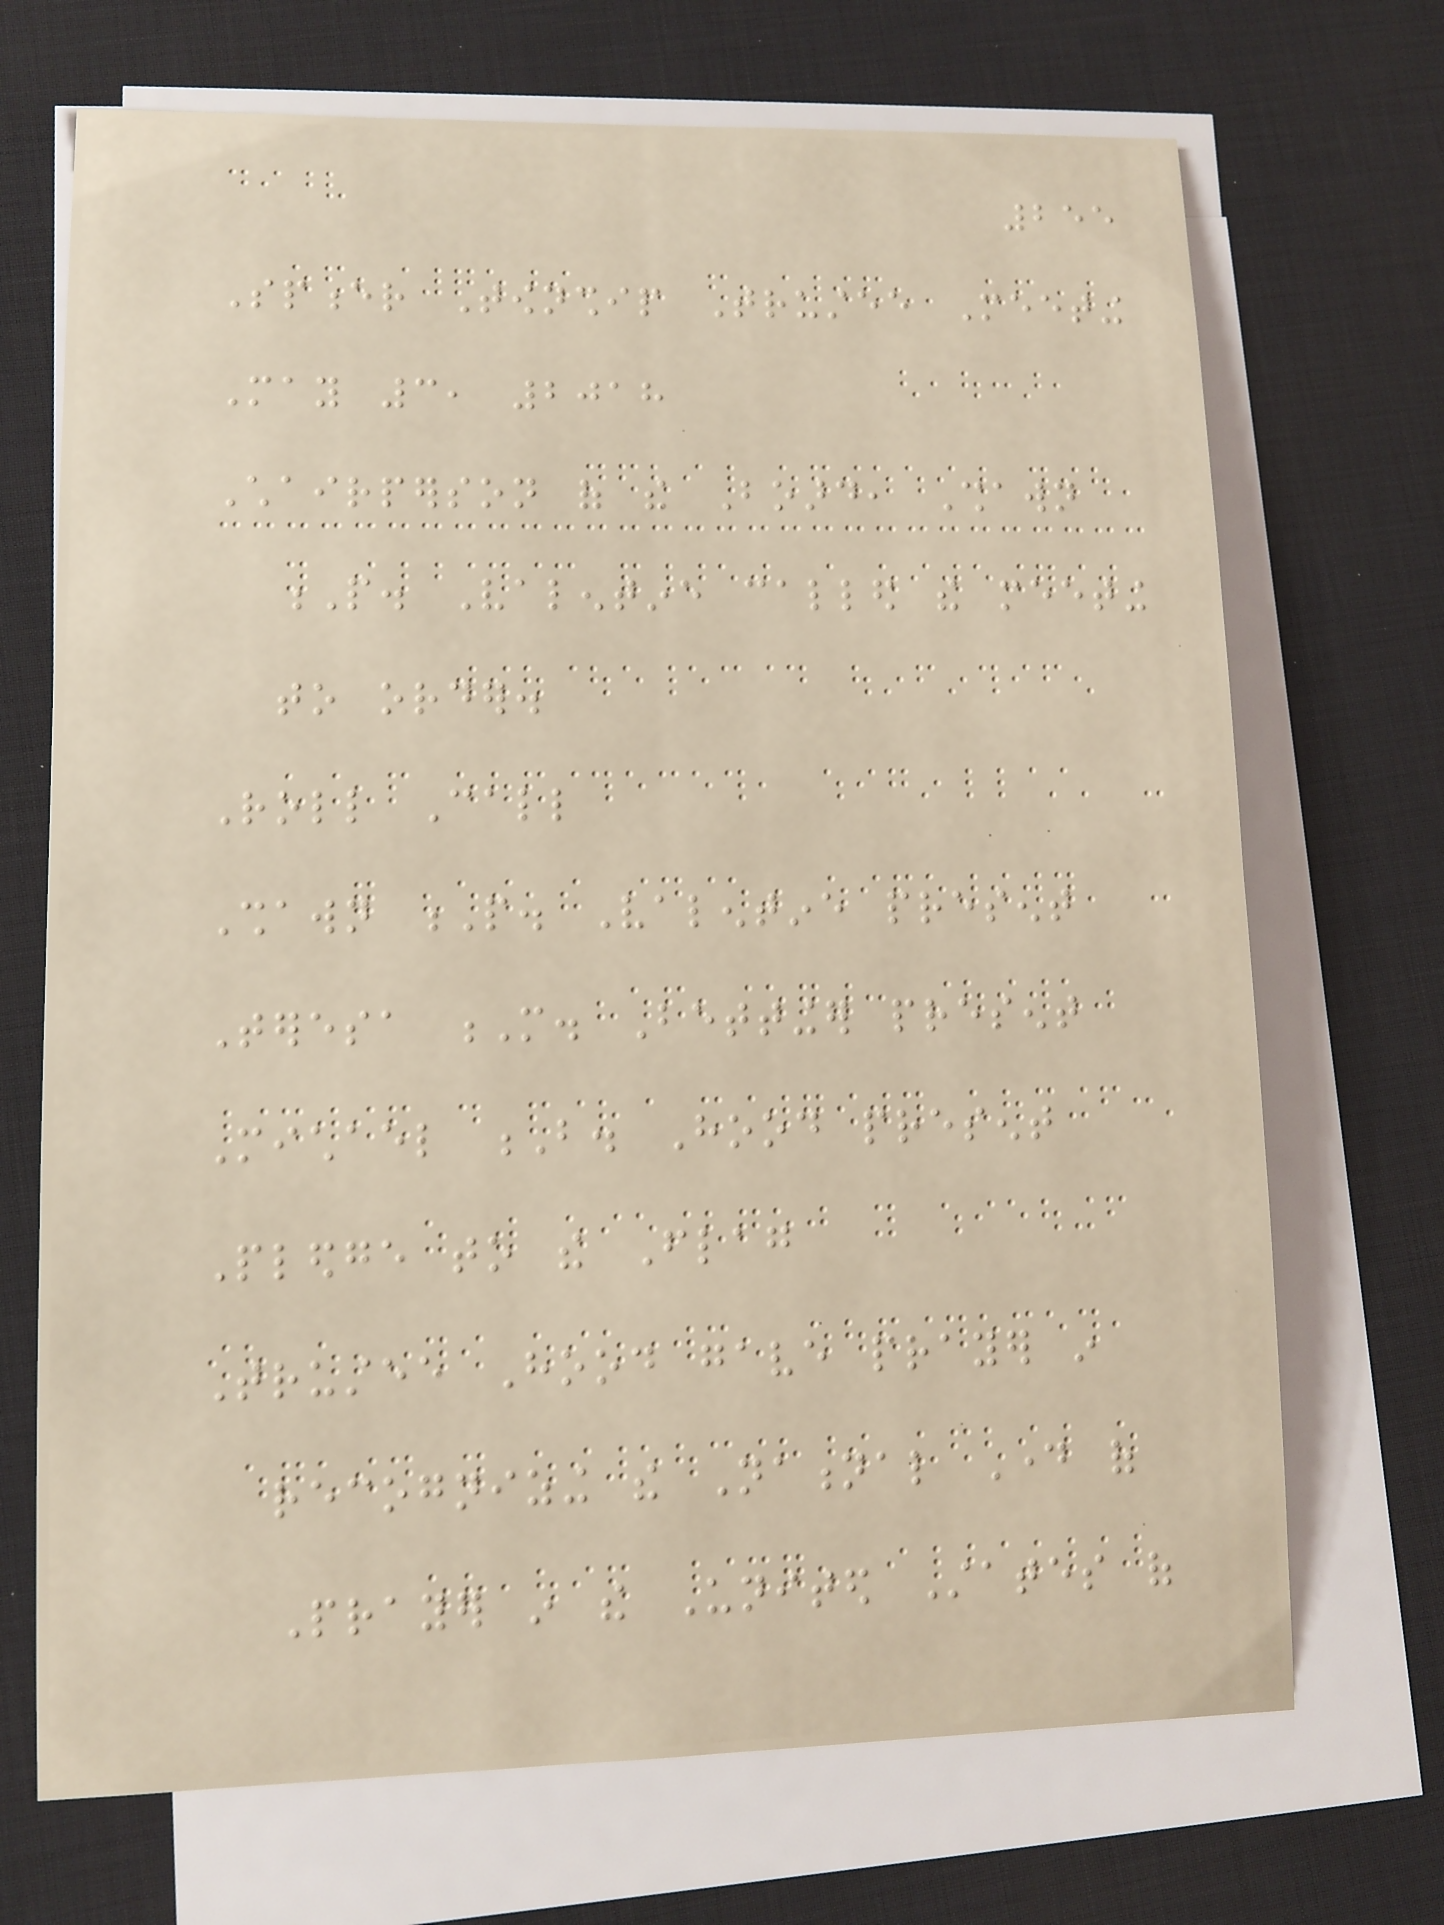255
Spencer Township Trustee Meeting
May 3, 2018
Chairperson of the Board, Shawn
P. Valentine called the meeting
to order.
Roll Call
Shawn P. Valentine present
Teresa M. Bettinger present
Michael B. Hood present
Pledge to the Flag
Trustee Hood gave prayer in
recognizing the National Day of
Prayer in the United States of
